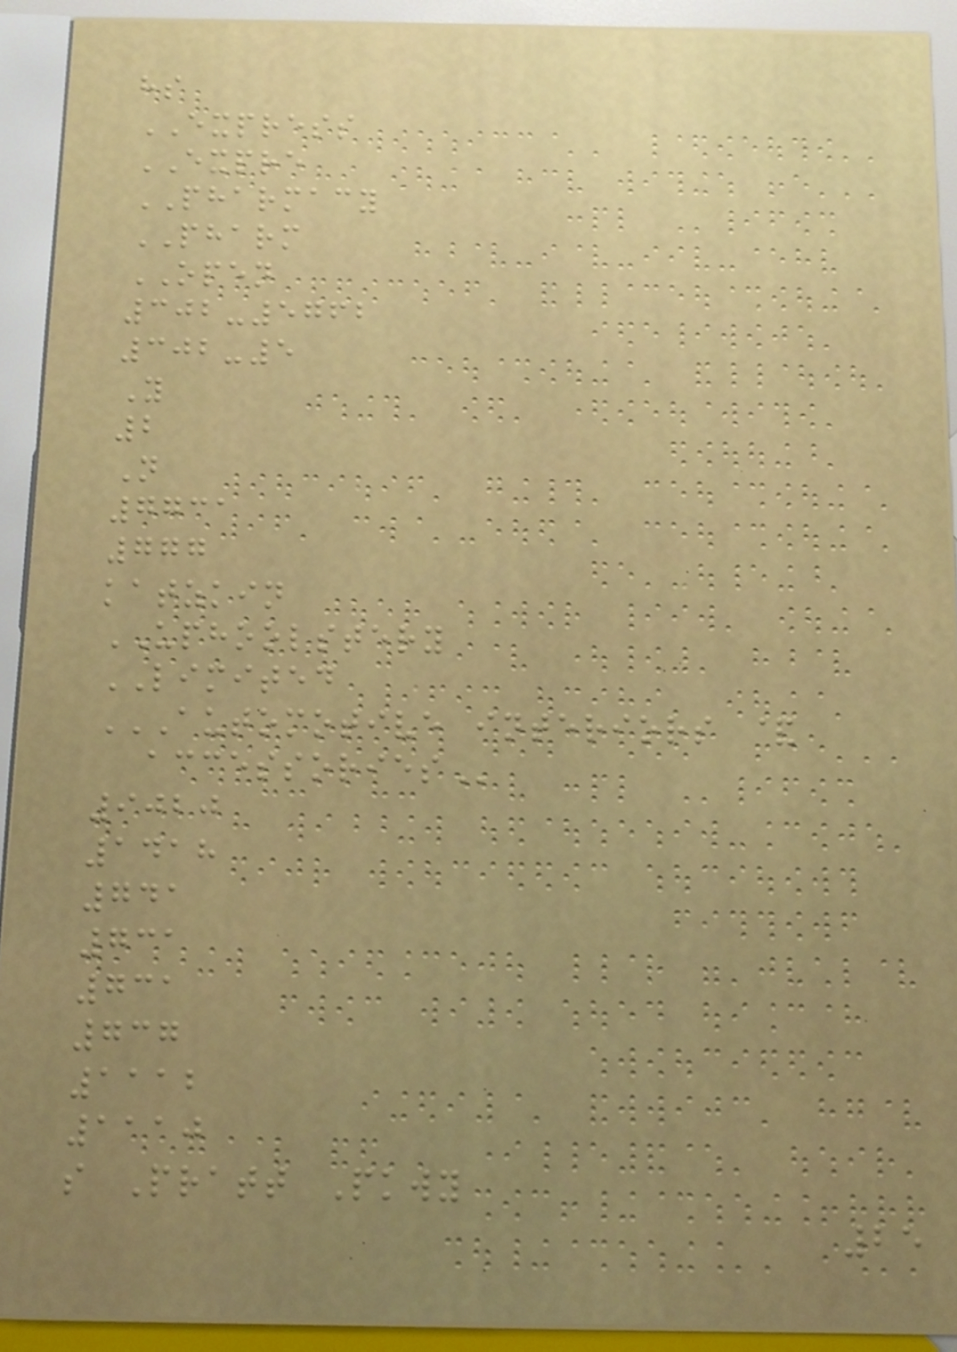hs
EXPRESS
EXPRE
PHARMACY
PHARM
OPEN
302-5762
302-5
Y
2
N
7731
777
katzkin
UPHOOLSTERY
LIMITED
AUTOMOTIVE INTERIORS &
ACCESSORIES
9020
1418
741
731
731
737
1112
1110
s Pratt Pkwy
25
